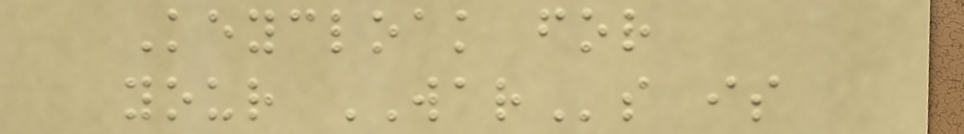Keycloak for
your WARs is
